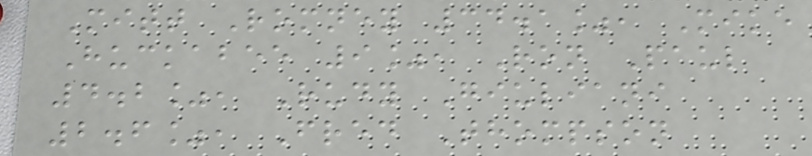Mitt Romney 34.1%, Mike
Huckabee 9%, Ron Paul
4.2%, Rudy Giuliani
2.6%, Fred Thompson
